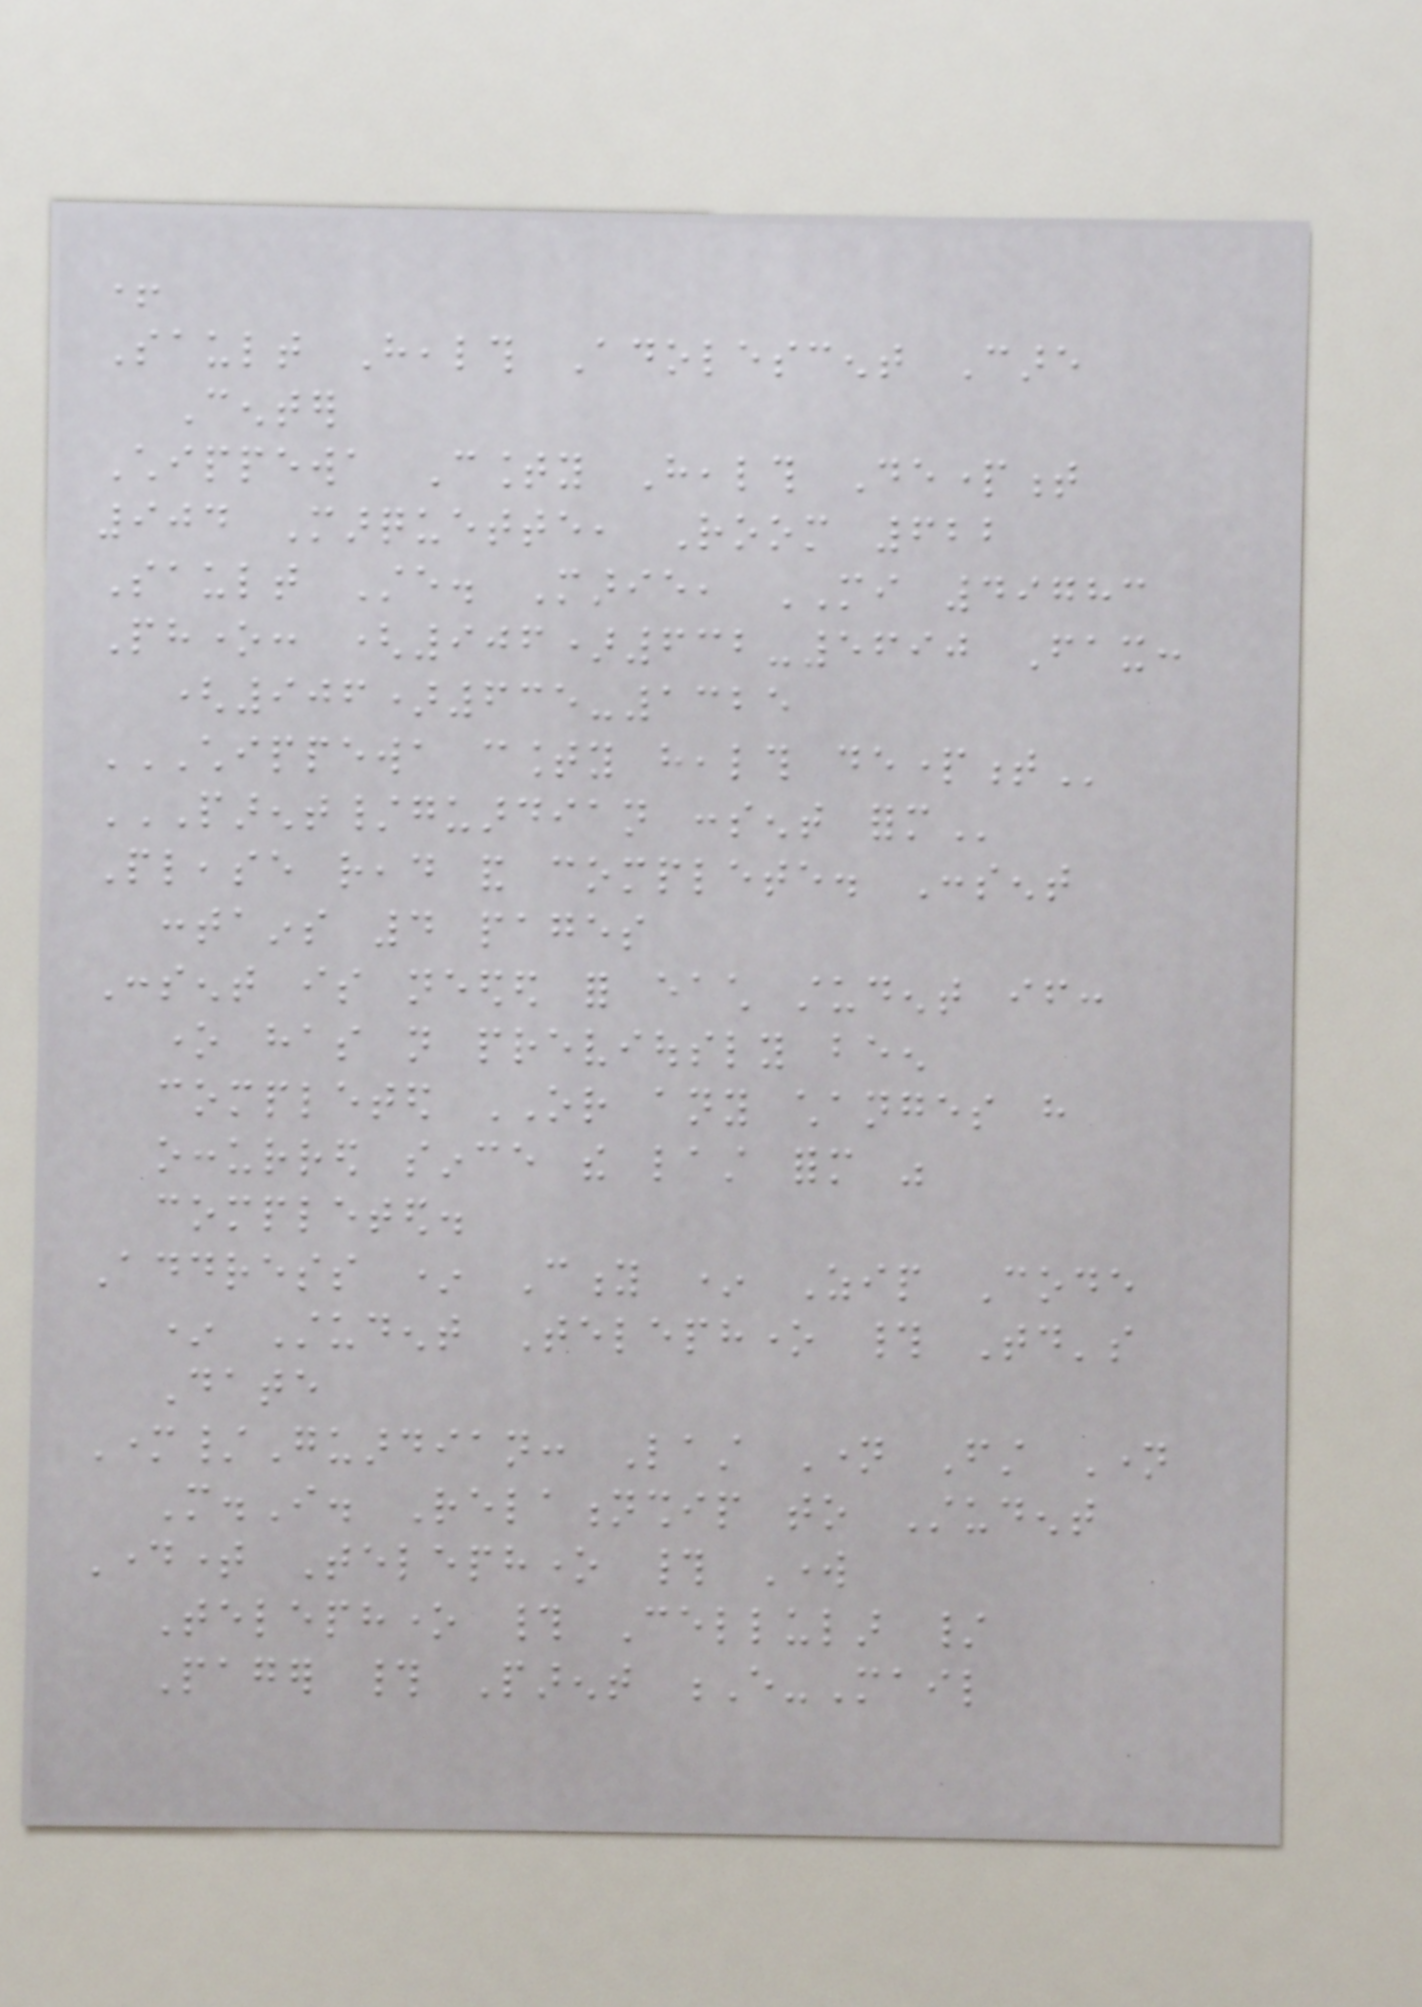+
Sault Health Adolescent Care
Center
Chippewa County Health Department
904 Marquette, Room 622
Sault Ste. Marie, MI 49783
Phone: (906)632-5690 Fax:
(906)635-1325
CHIPPEWA COUNTY HEALTH DEPARTMENT
PARENT/GUARDIAN CONSENT FORM
Please read and complete. Consent
contains 4 pages
Consent is needed for each student if:
one has not previously been
completed OR any changes have
occurred since the last form was
completed.
Address * City * Zip Code
* Student Telephone # Today's
Date
Mother/Guardian: Last Name First Name
M.I. Relationship to Student
Daytime Telephone # Work
Telephone # Cellular /
Pager # Parent E-Mail
